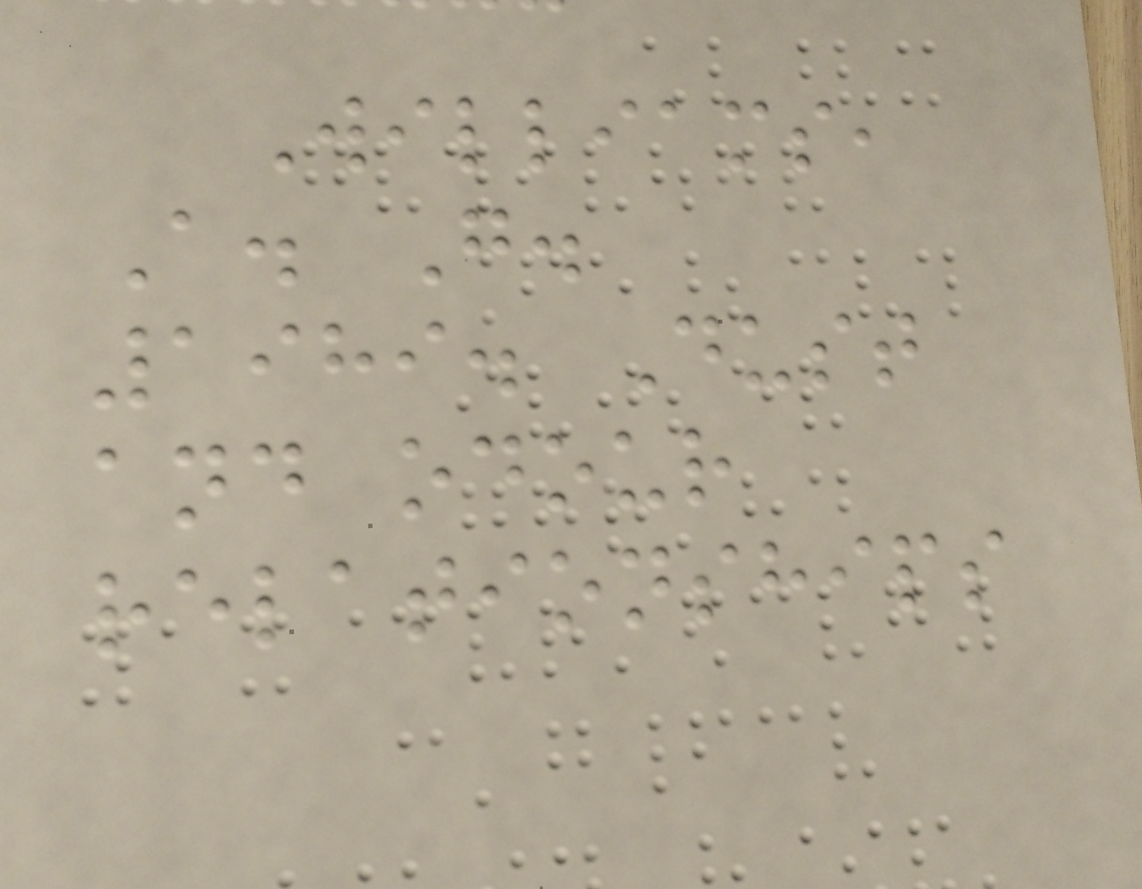Williams,
A. G.
1989. Dust
and odour
relationships
